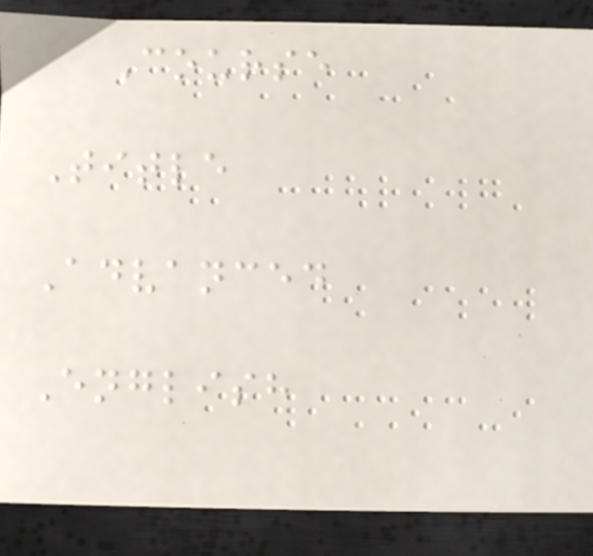Course
Title
Advanced
English
